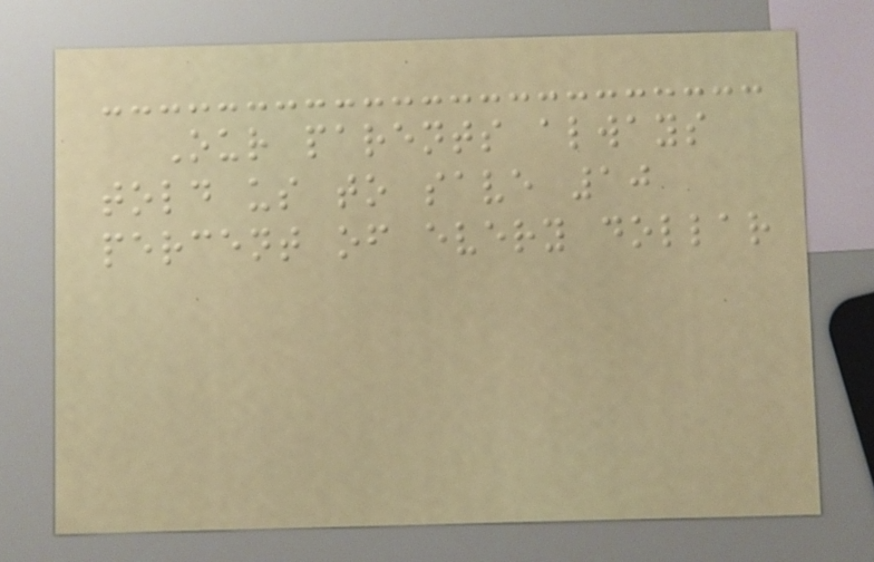Our parents always
told us to save 10
percent of every dollar
